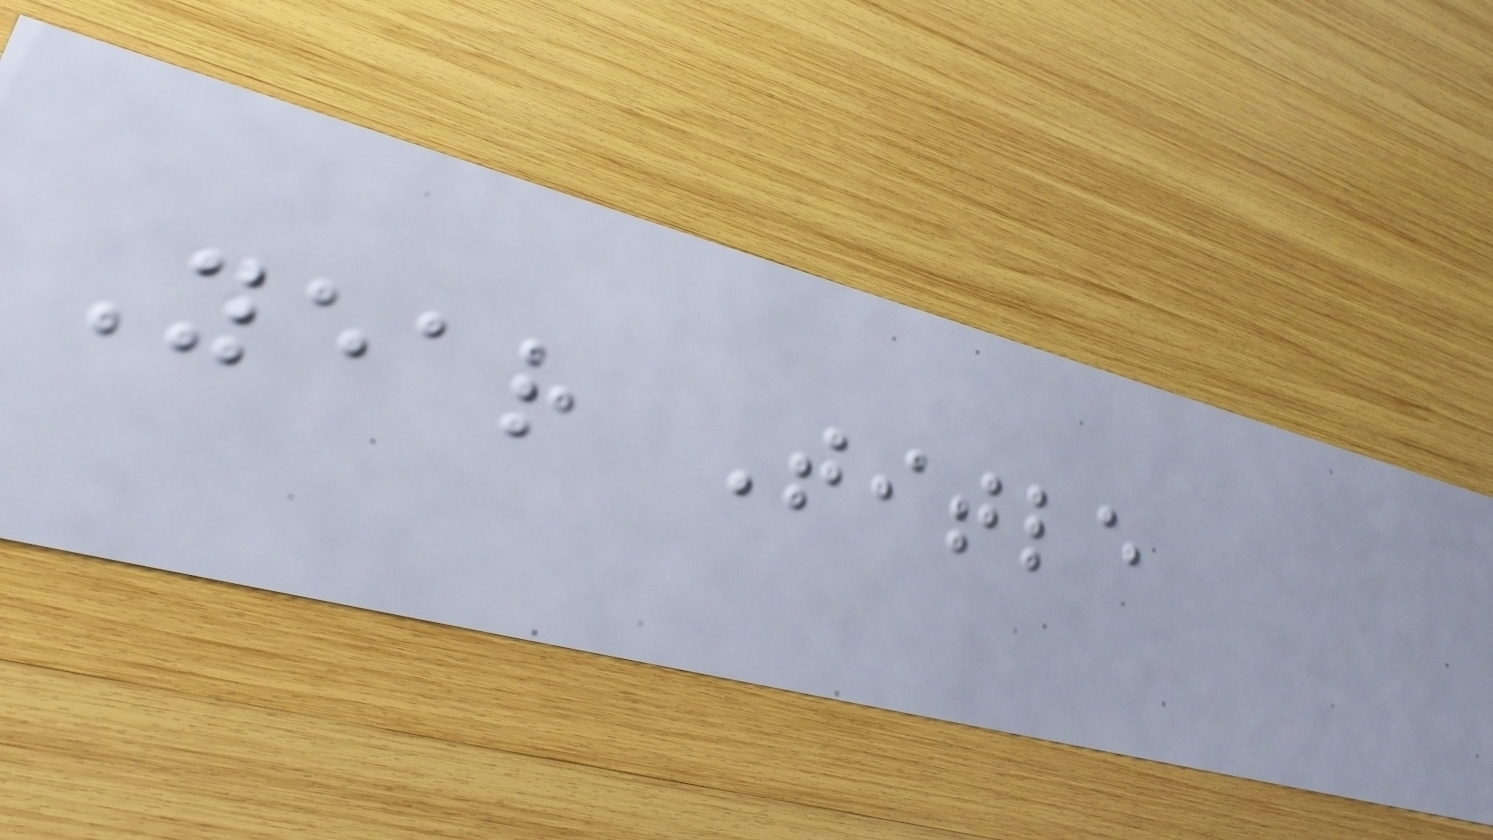Year Title
